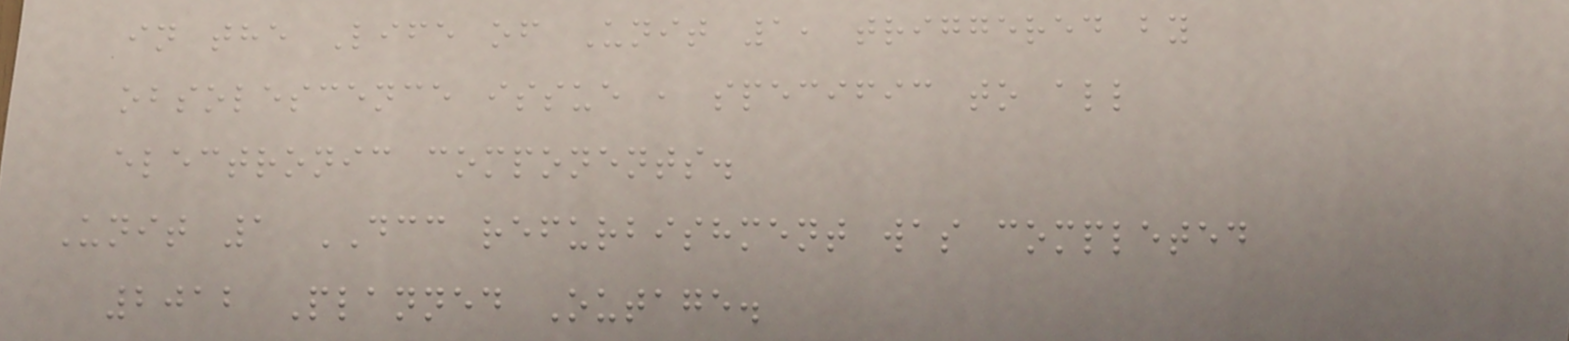in the Life of Unit 1, triggered by
obsolescence issue , specific to all
electronic components.
Unit 1 DCC refurbishment was completed
2012 Planned Outage.
